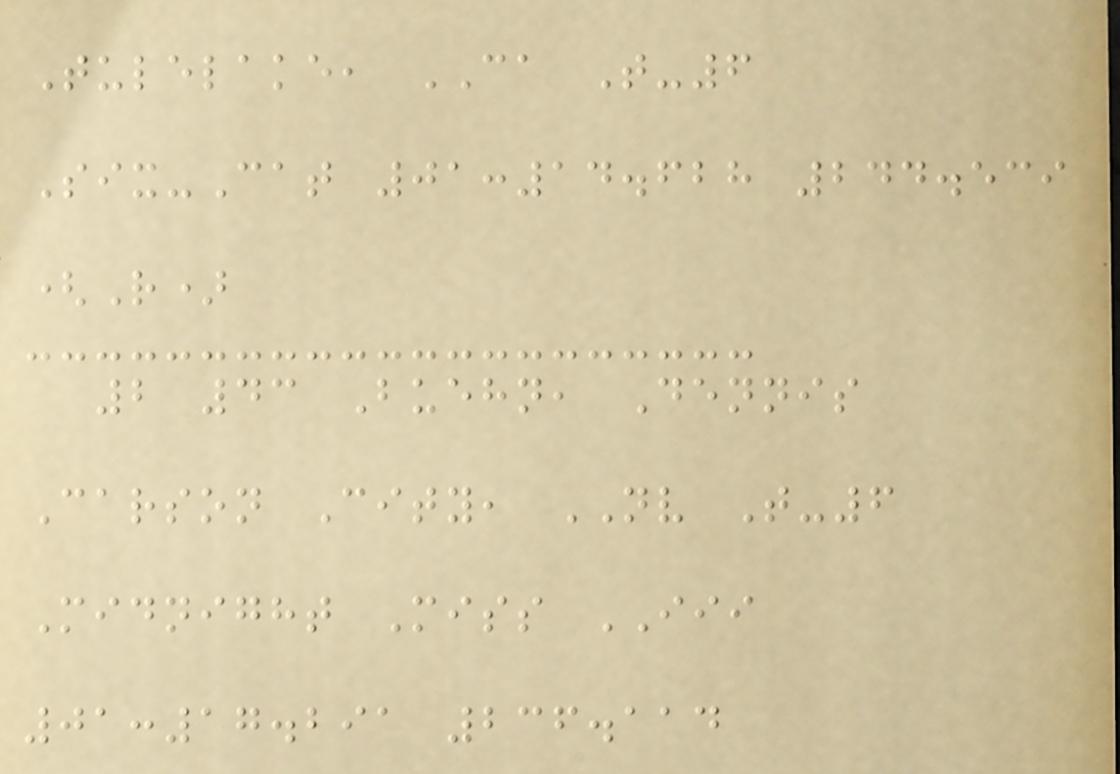Tulelake, CA T-6
Six-Cat 01:14.628 244.539
(R)
2 43 Buehn, Dennis
Carson City, NV T-6
Midnight Miss III
01:17.291 236.114
